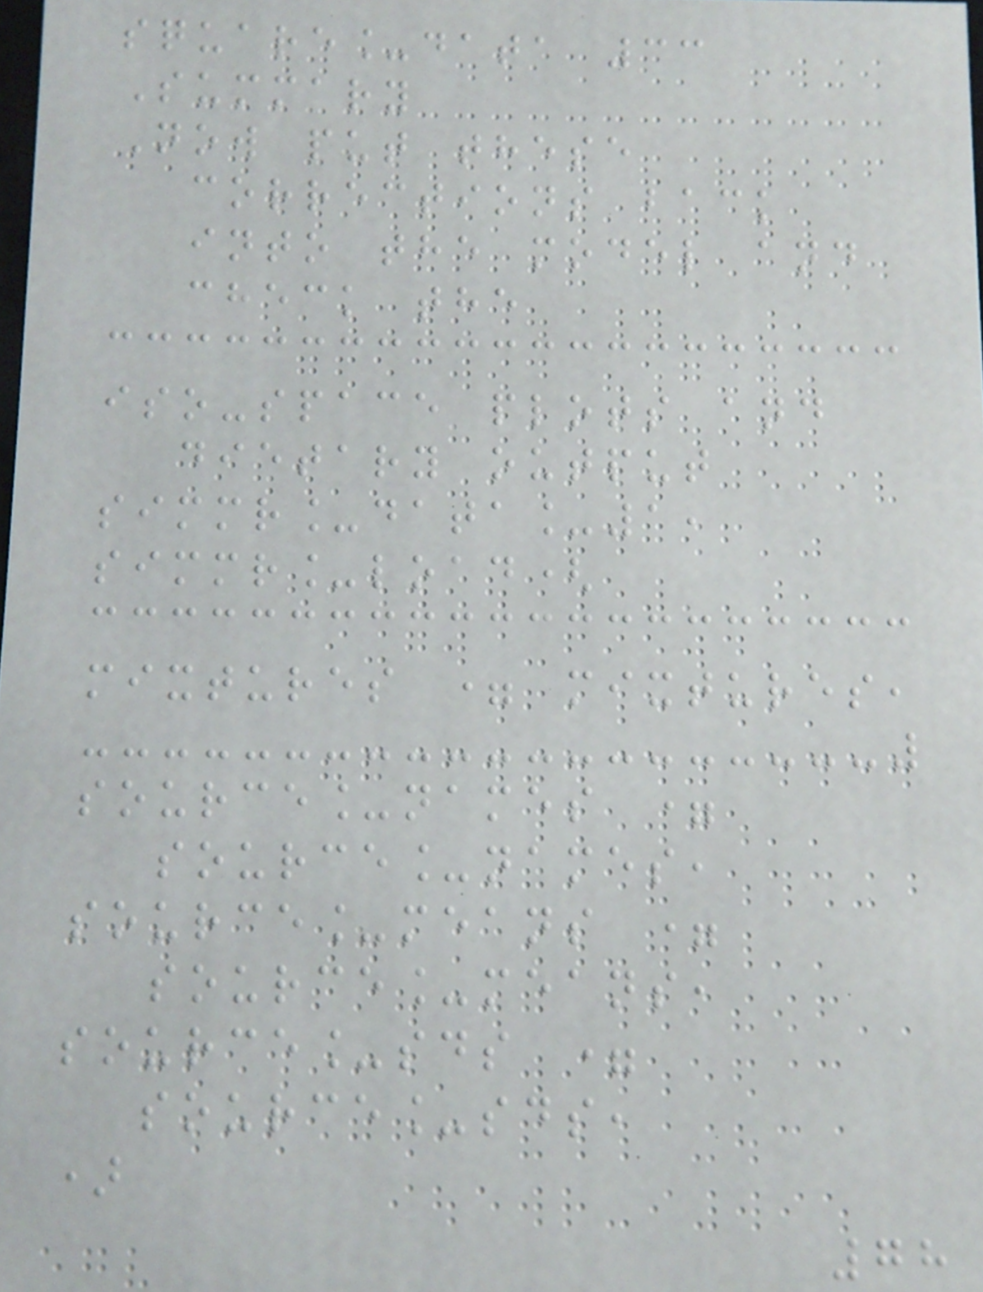square_data 33
Summary
Now put these
corrections back
into the model and
check the
iso-space plots and
dietary output
simmr_data_1,
simmr_load(
mixtures = mixtures,
source_names =
source_names,
source_means =
source_means,
source_sds =
source_sds,
)
78
